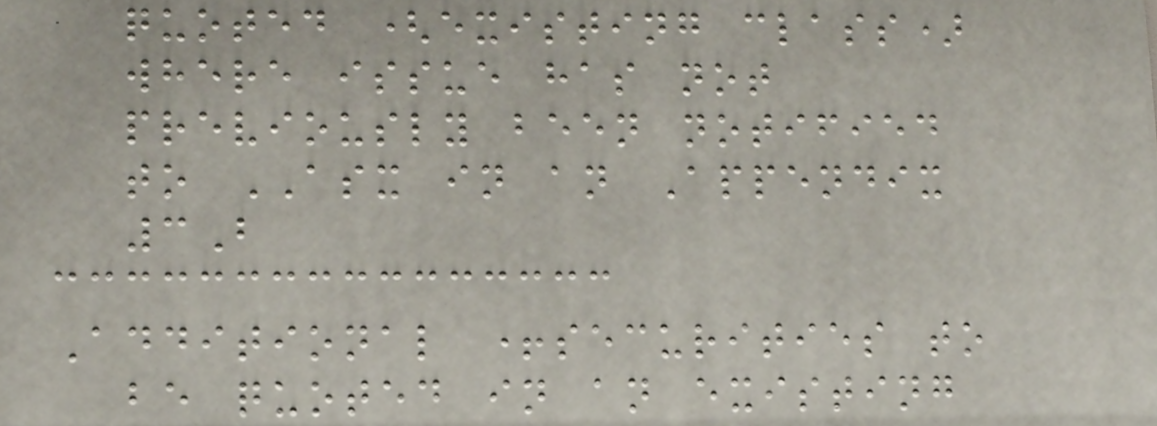quoted (existing class)
where issue has not
previously been notified
to ASX in an Appendix
3B
Additional +securities to
be quoted in an existing
